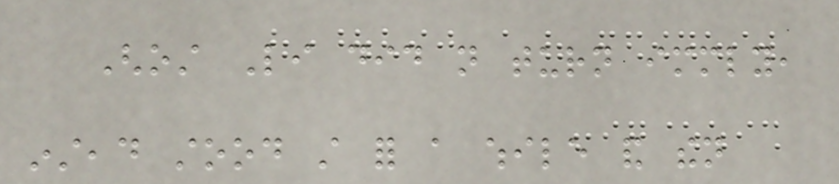Ghost Li did not turn immediately,
instead stood still for a while and then
